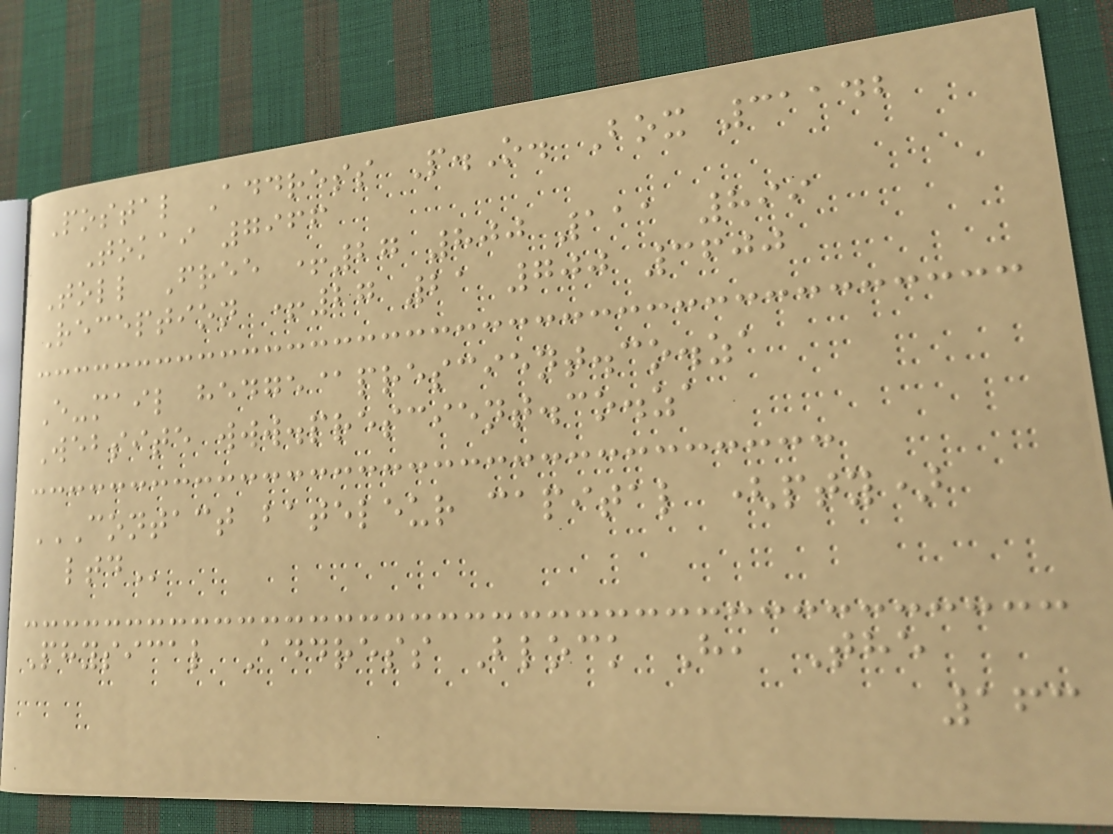Postal Address P.O. Box 31142
Tokai 7966
Toll Free +27 800 111 899
Reception +27 21 700 3600
E-mail hedge@prescient.co.za
Website www.prescient.co.za
CONTACT BATELEUR CAPITAL (PTY)
LTD
Physical Address Block H, The
163
